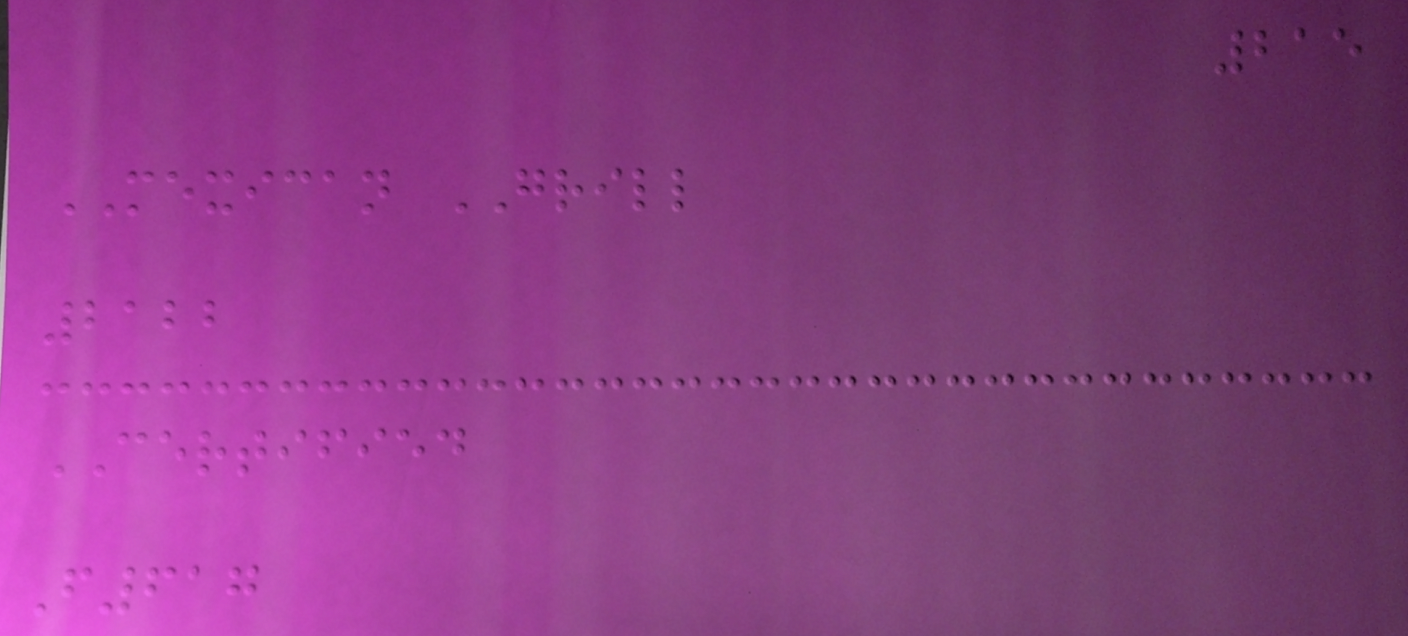215
MEXICAN GRILL
2122
CERTIFIED
F617
